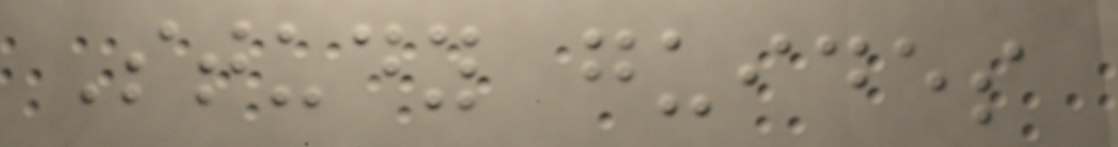Study guides
